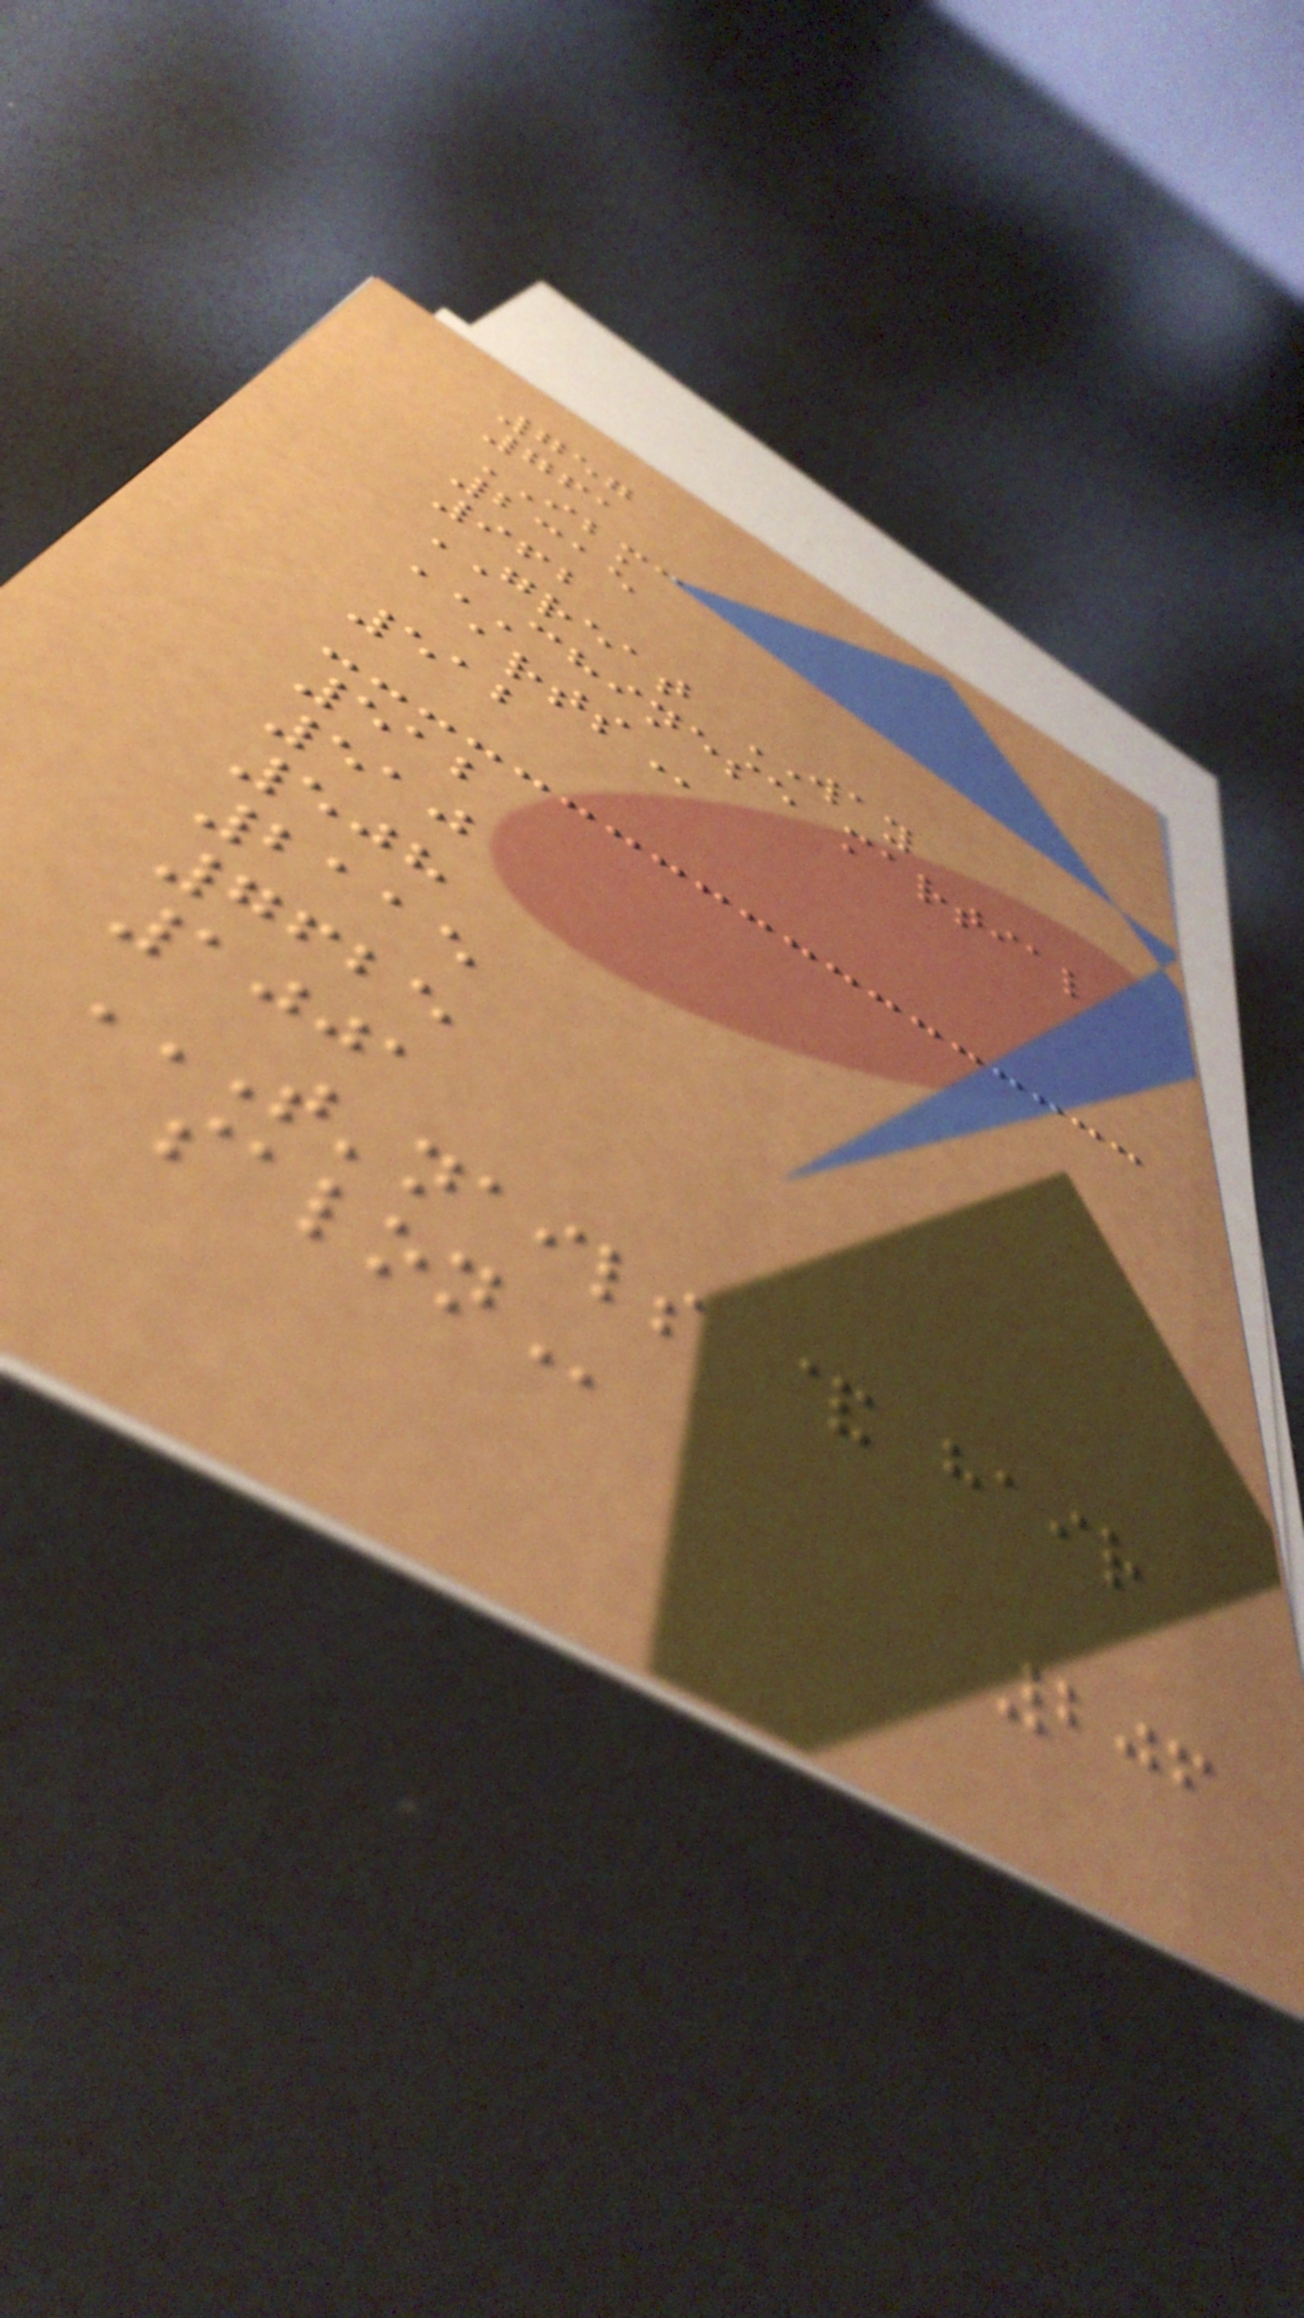757
761
IBMC
2315
962
GREAT WAY
CHINESE MARTIAL
ARTS
512
512
510
508
2115
7625
1001
T'NAILS & HAIR
SALON
206
